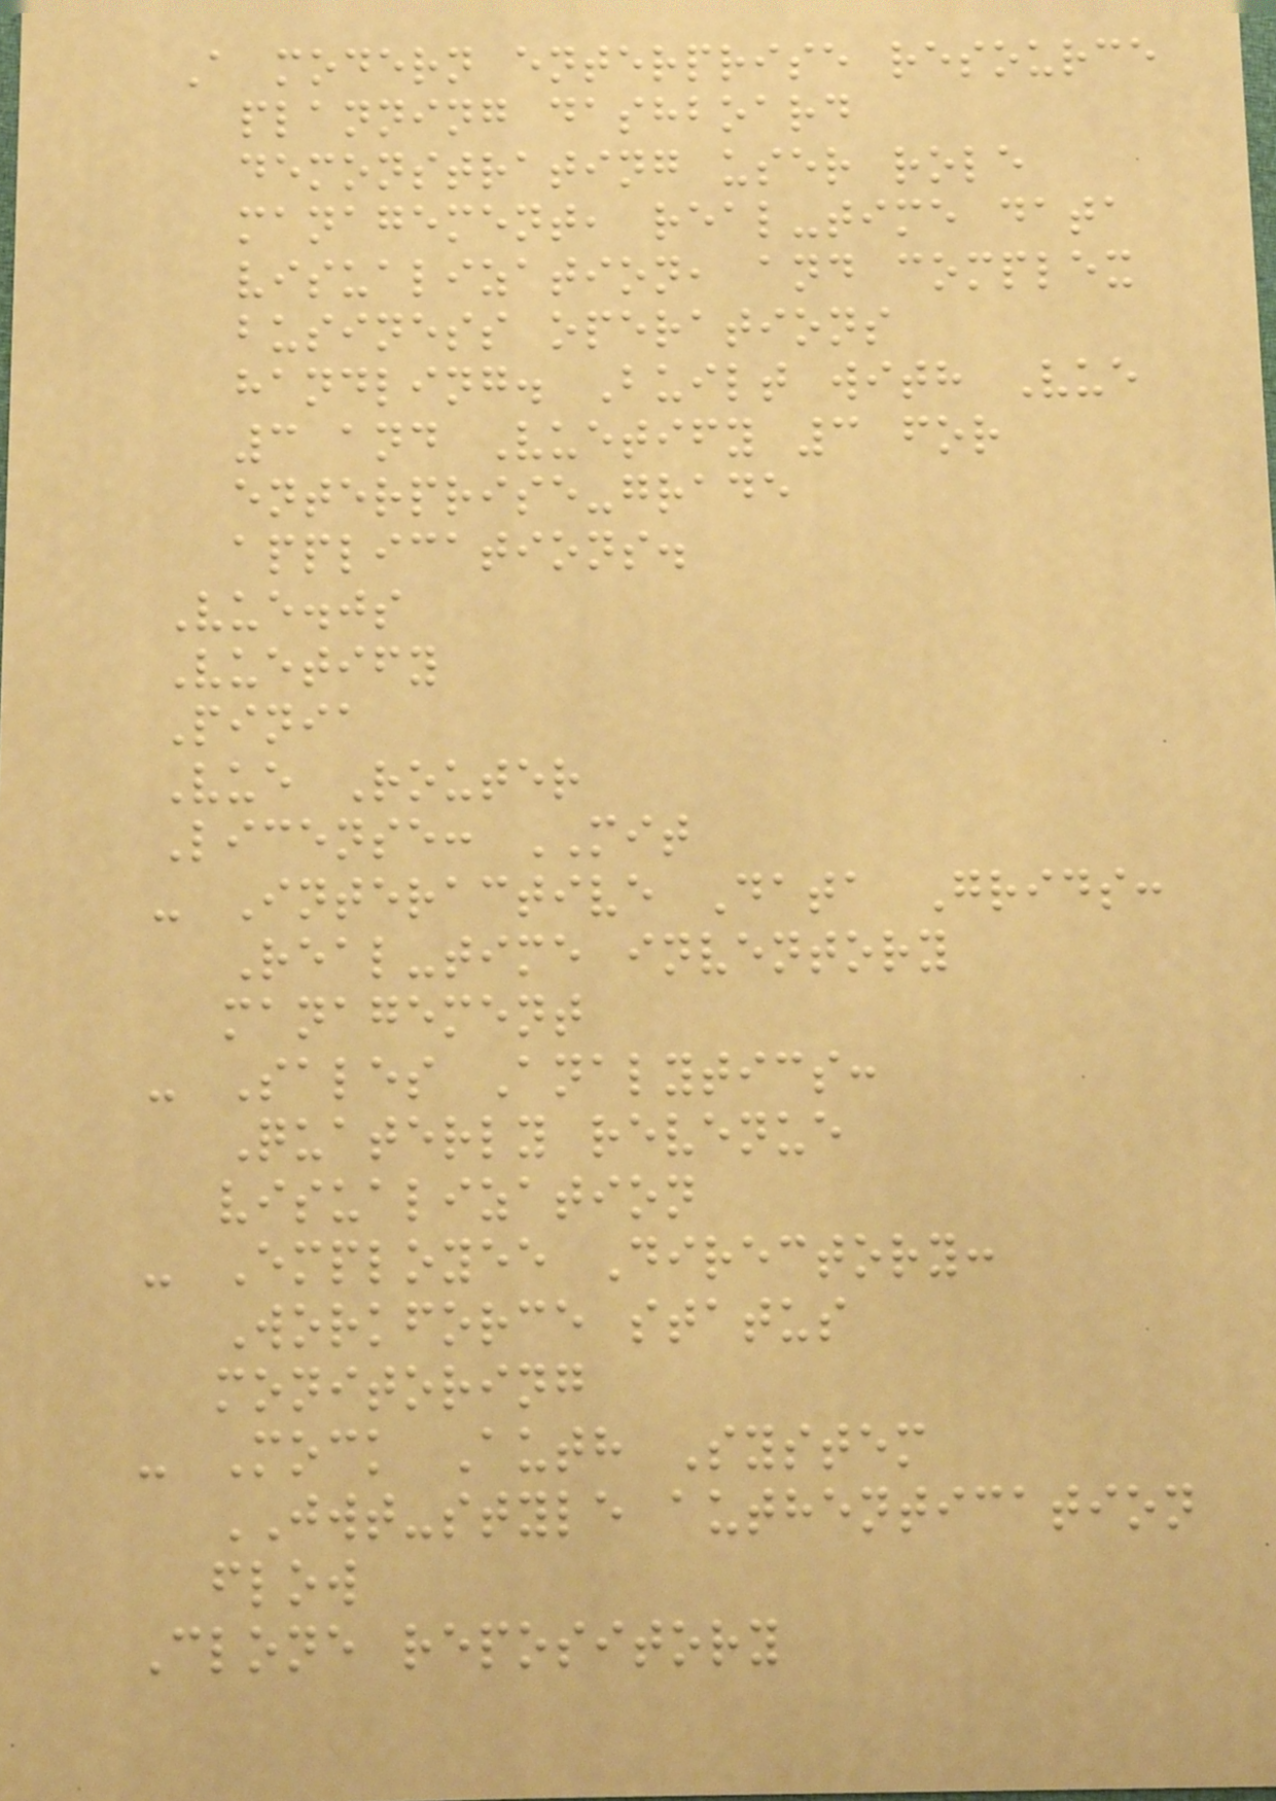A modern enterprise resource
planning dashboard
demonstrating user role
management, real-time data
visualization, and complex
business operations
handling. Built with Vue
3 and Vuetify 3 for
enterprise-grade
applications.
Vue.js
Vuetify
Pinia
Vue Router
License: MIT
- Interactive Data Grids:
Real-time inventory
management
- Sales Analytics:
Quaterly revenue
visualization
- Employee Directory:
Workforce status
monitoring
- Mock Auth System
JWT-style authentication
flow
Clone repository
